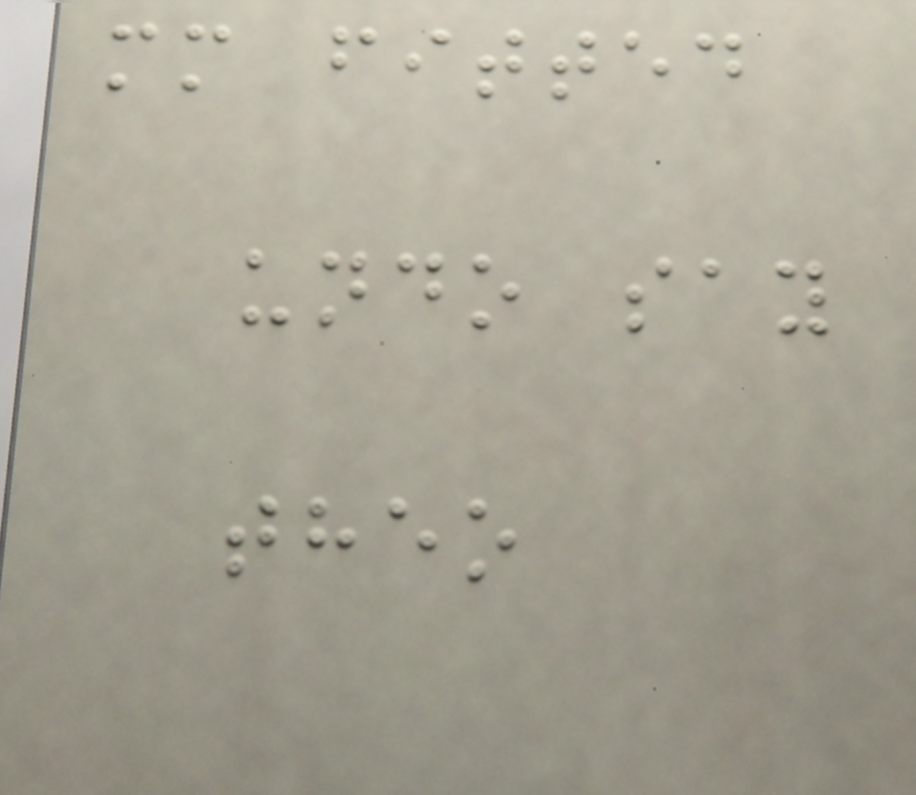mm fitted
undo say
theo
